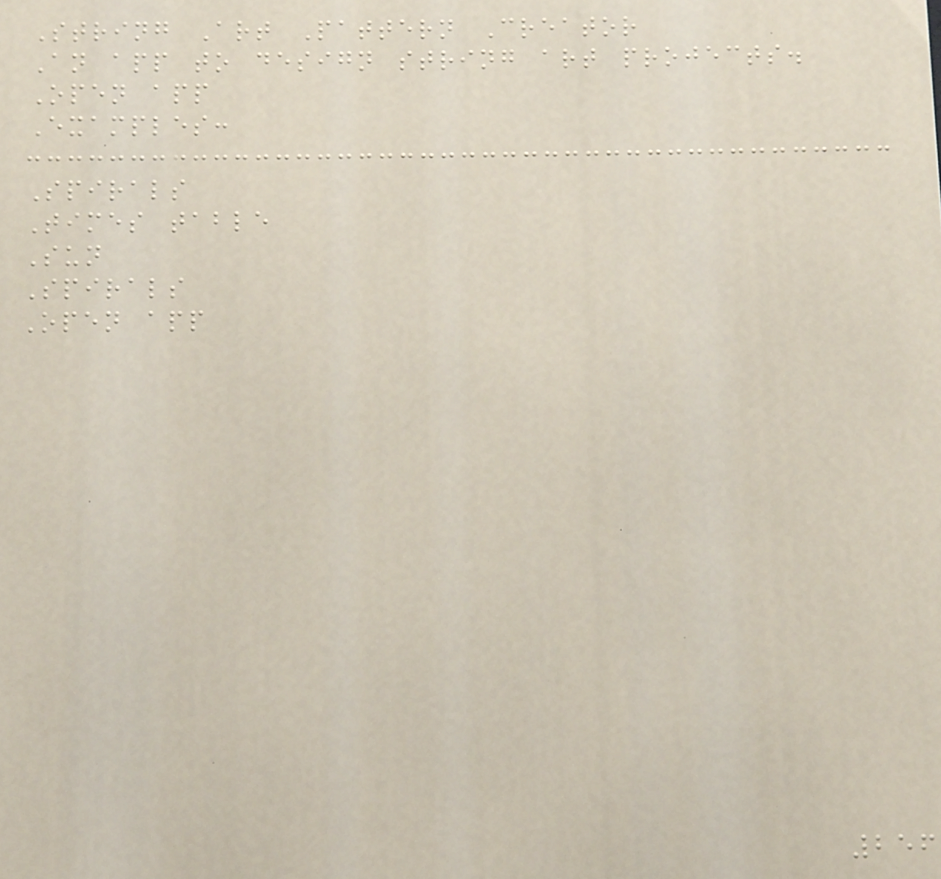String Art Pattern Creator
An app to design string art projects.
Open app
Examples:
Spirals
Times table
Sun
Spirals
Open app
256
